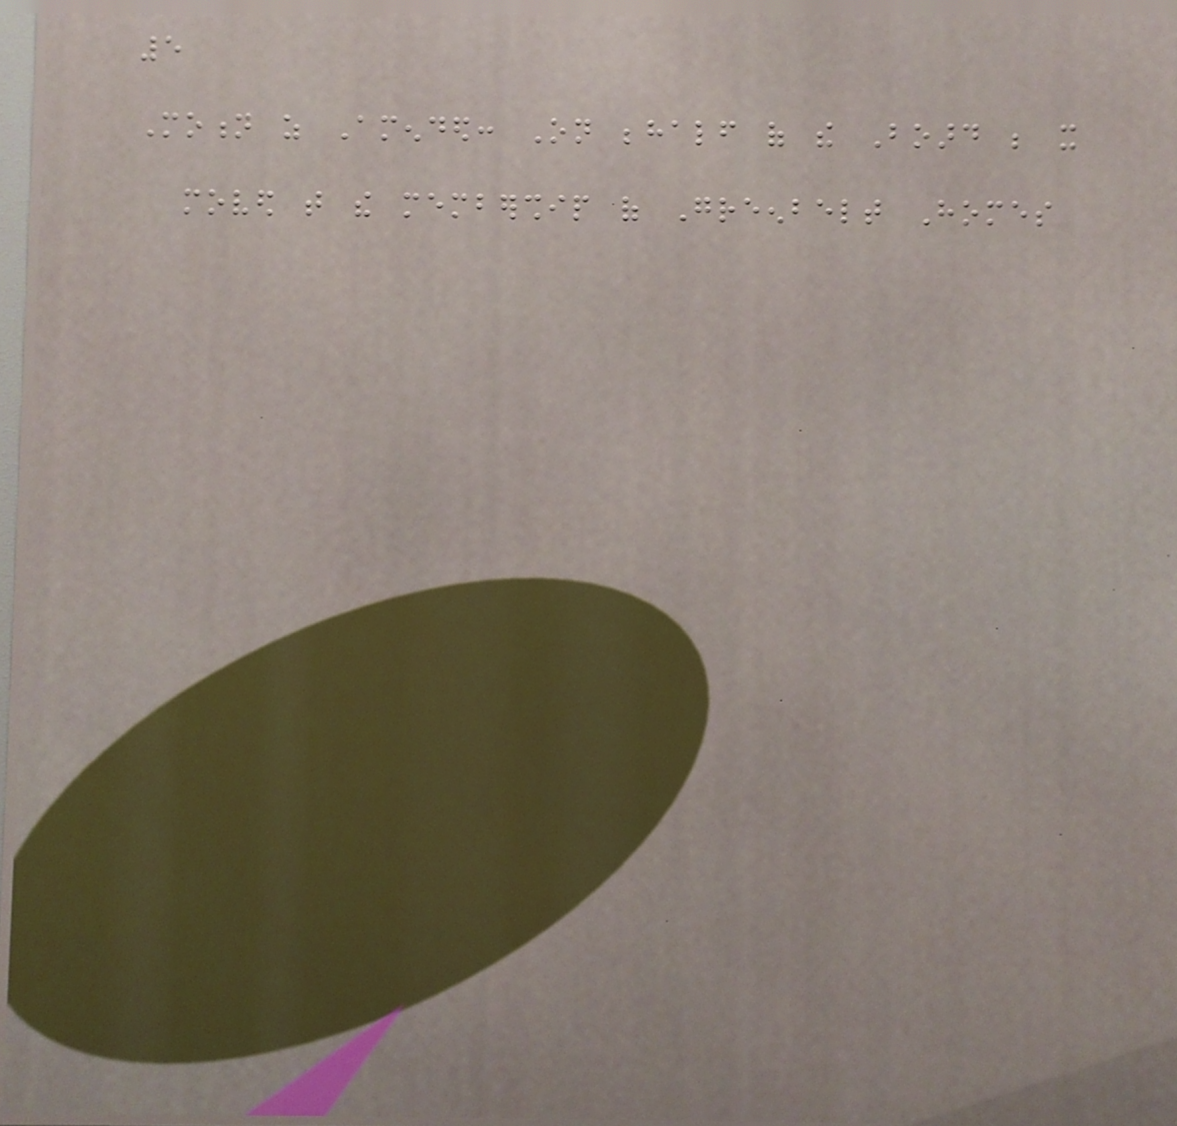5
Motion as Amended: On behalf of the Board be it
moved that the membership of Greenbelt Homes
